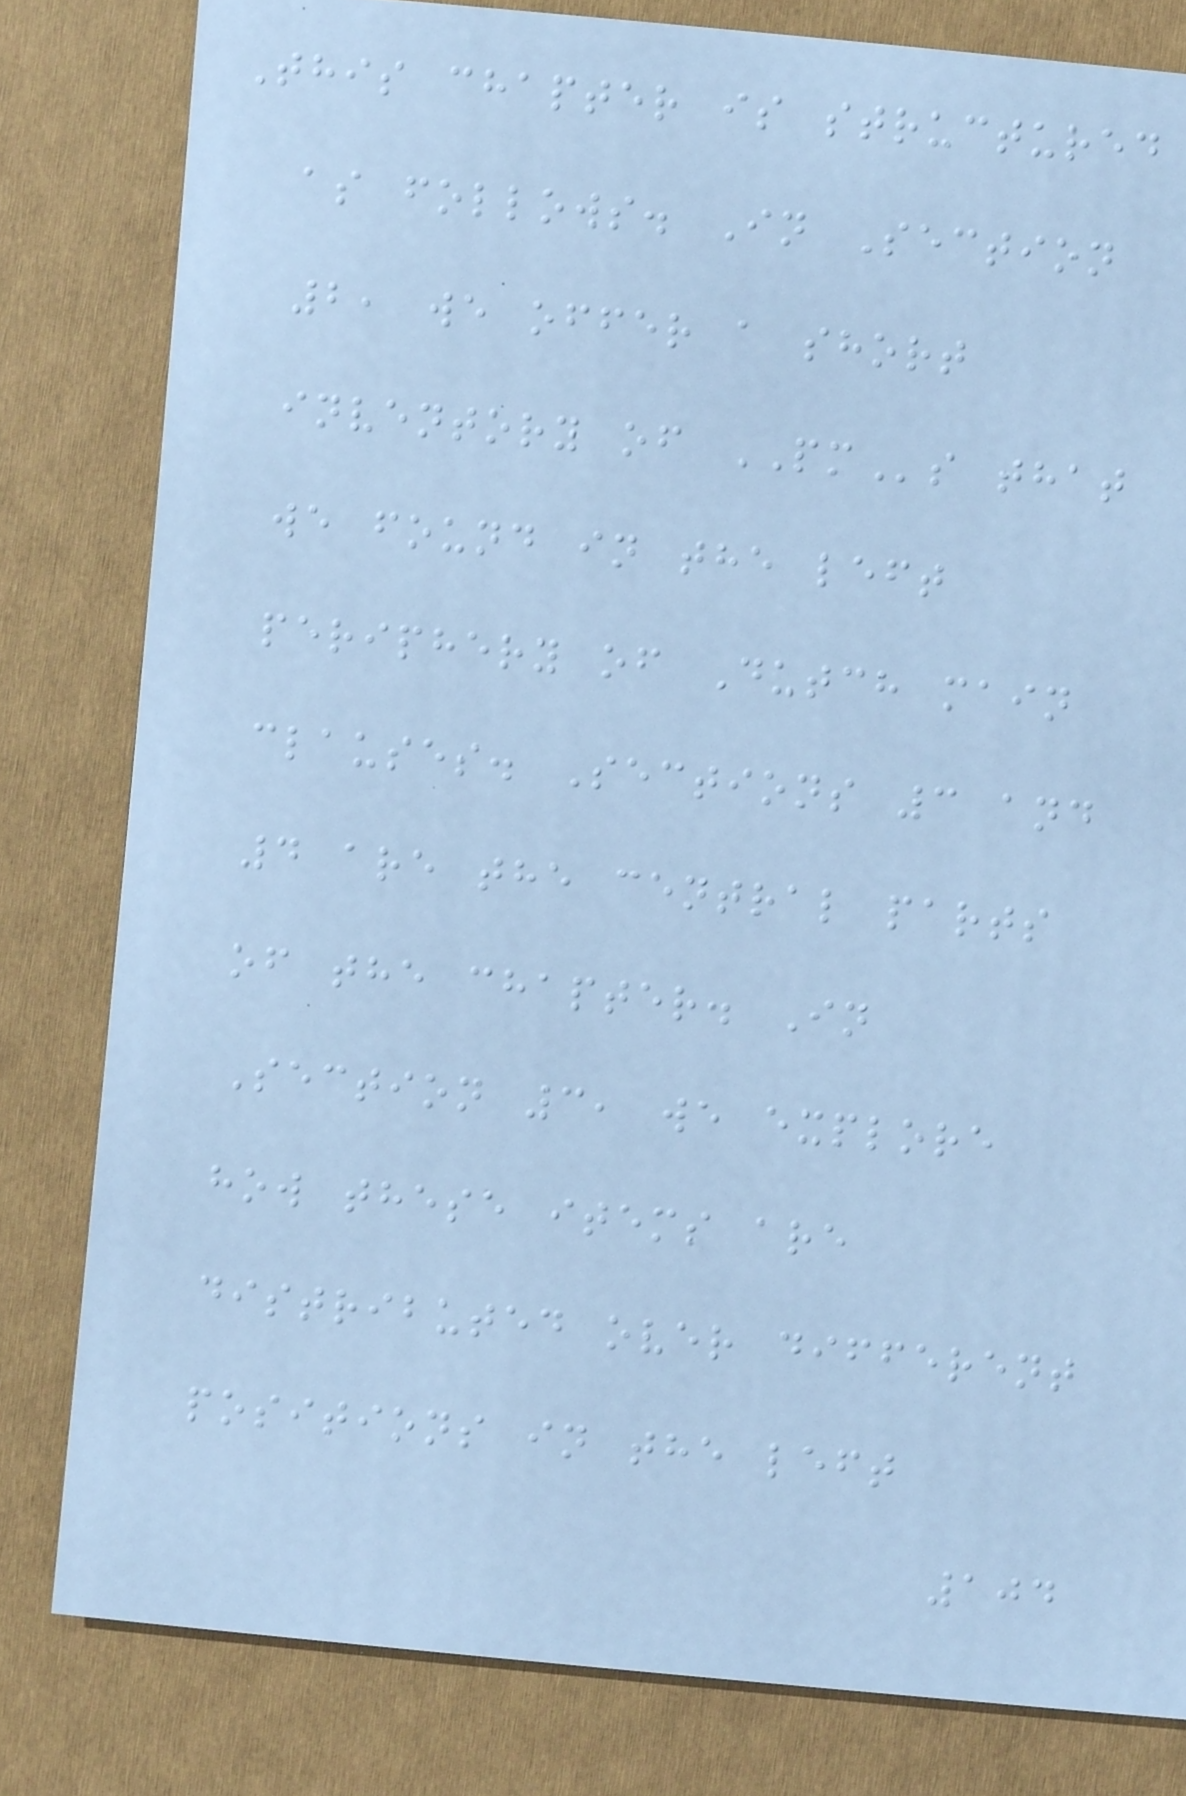This chapter is structured
as follows. In Section
2, we offer a short
inventory of PMs that
we found in the left
periphery of Dutch main
clauses. Sections 3 and
4 are the central parts
of the chapter. In
Section 3, we explore
how these items are
distributed over different
positions in the left
104
